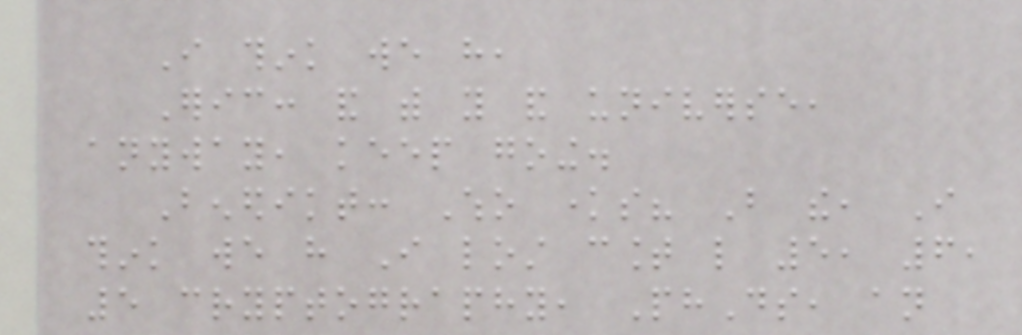I think we have,
Eric: and with you and universe,
anyway, keep going.
Benedikt: Who knows? But the, I
think we have I lost count like 5, 6,
5 cryptography, PhDs, an
